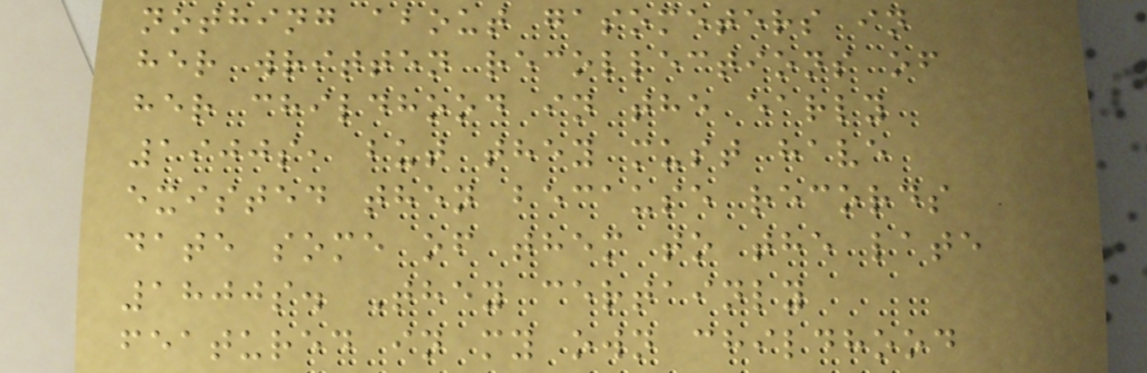nothing about gasometers in
her written recollections of
her childhood in the early
1900s, but they must have
existed then because records
date some of them to the late
1800s. They certainly
featured in my own childhood
